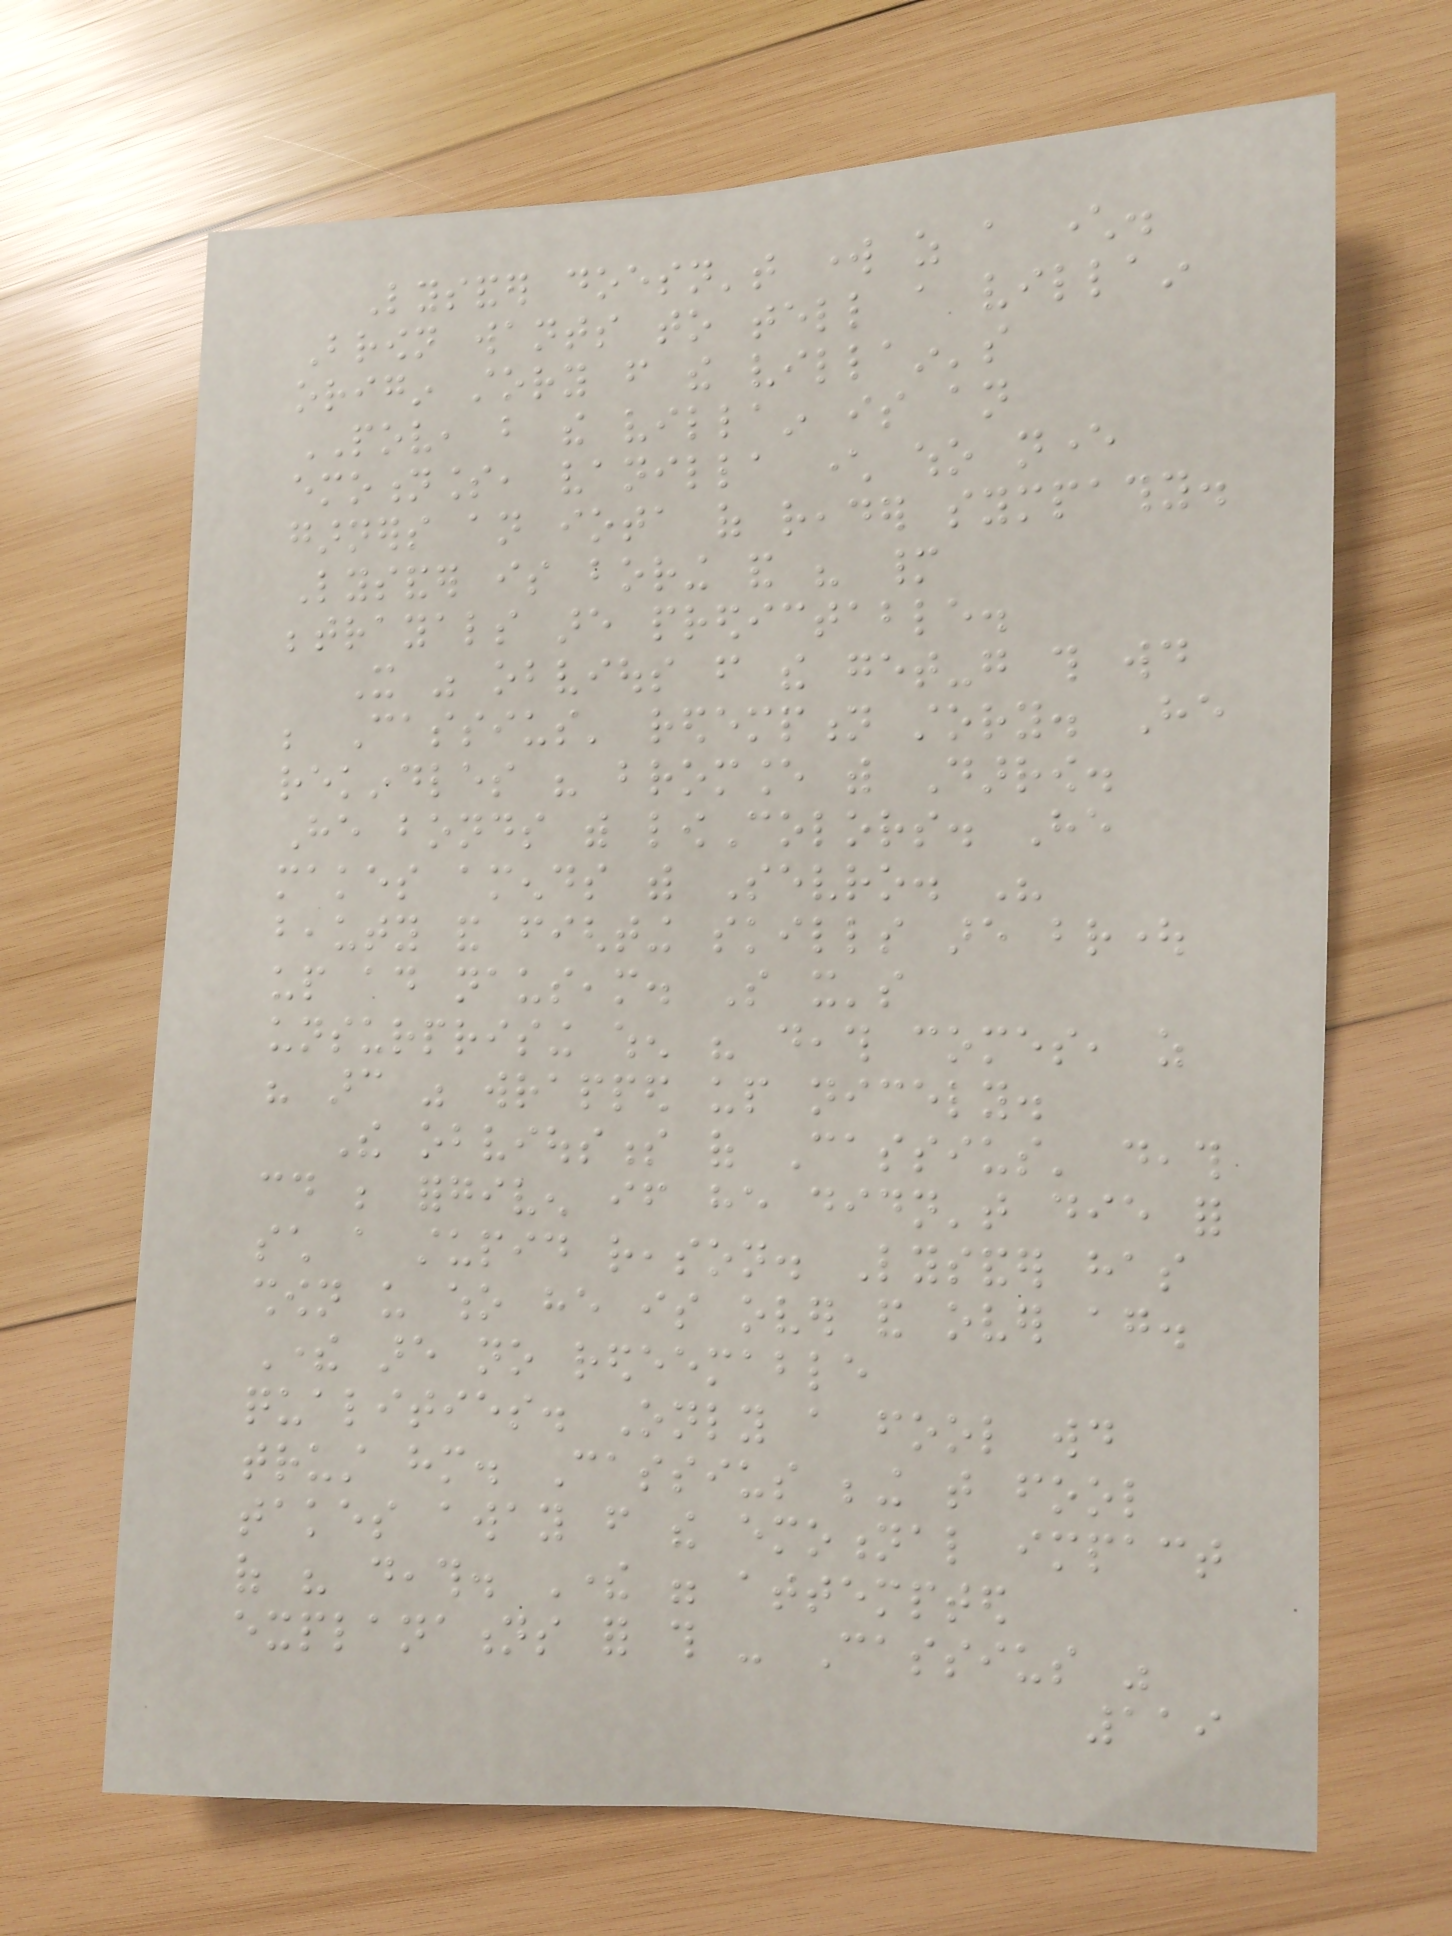Lysander doesn't work as a character.
Brown wants to tell a villain
origin story from the villain's
POV, but the villain is an
emotionless, vanilla character who never
garners an iota of reader sympathy.
Lysander is boring and his many
betrayals are predictable.
It was obvious from the get-go this would
be Cassius' redemption story. He
rekindles his bromance with Darrow.
He bonds with lowColors. He
makes amends with Sevro. His
beauty and fighting skills are brought
up ad nauseam. So it's
unsurprising when his death comes, as
his arc was wrapped up nicely.
The obviousness of Cassius' death
could be forgiven if he didn't die for
such a stupid reason. Lysander has
shown us who he is over and over again.
There are no redeemable
qualities. Only a fool would
trust him. Cassius being that fool
takes away from the emotional impact
of his death. There were attempted
explanations for this - Cassius was
119
